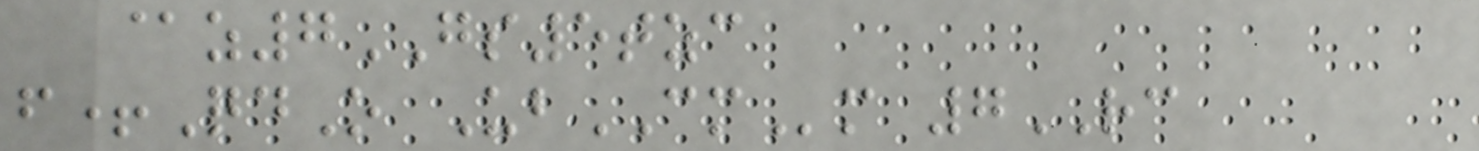@z7GS5tzc
f+QdO UbCMm 7RC
